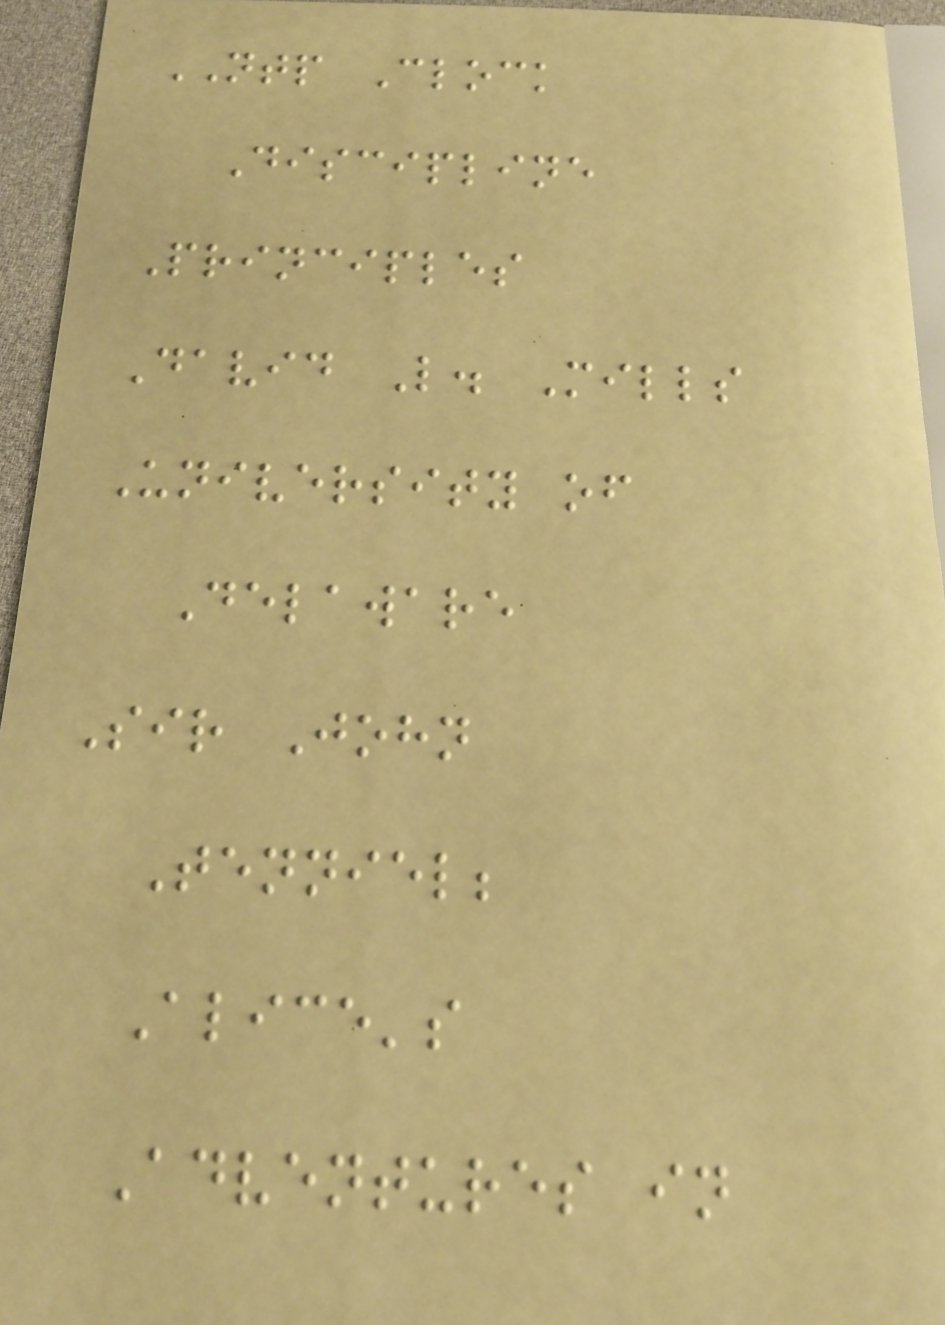NTP Clock
Discipline
Principles
David L. Mills
University of
Delaware
Sir John
Tenniel;
Alice's
Adventures in
